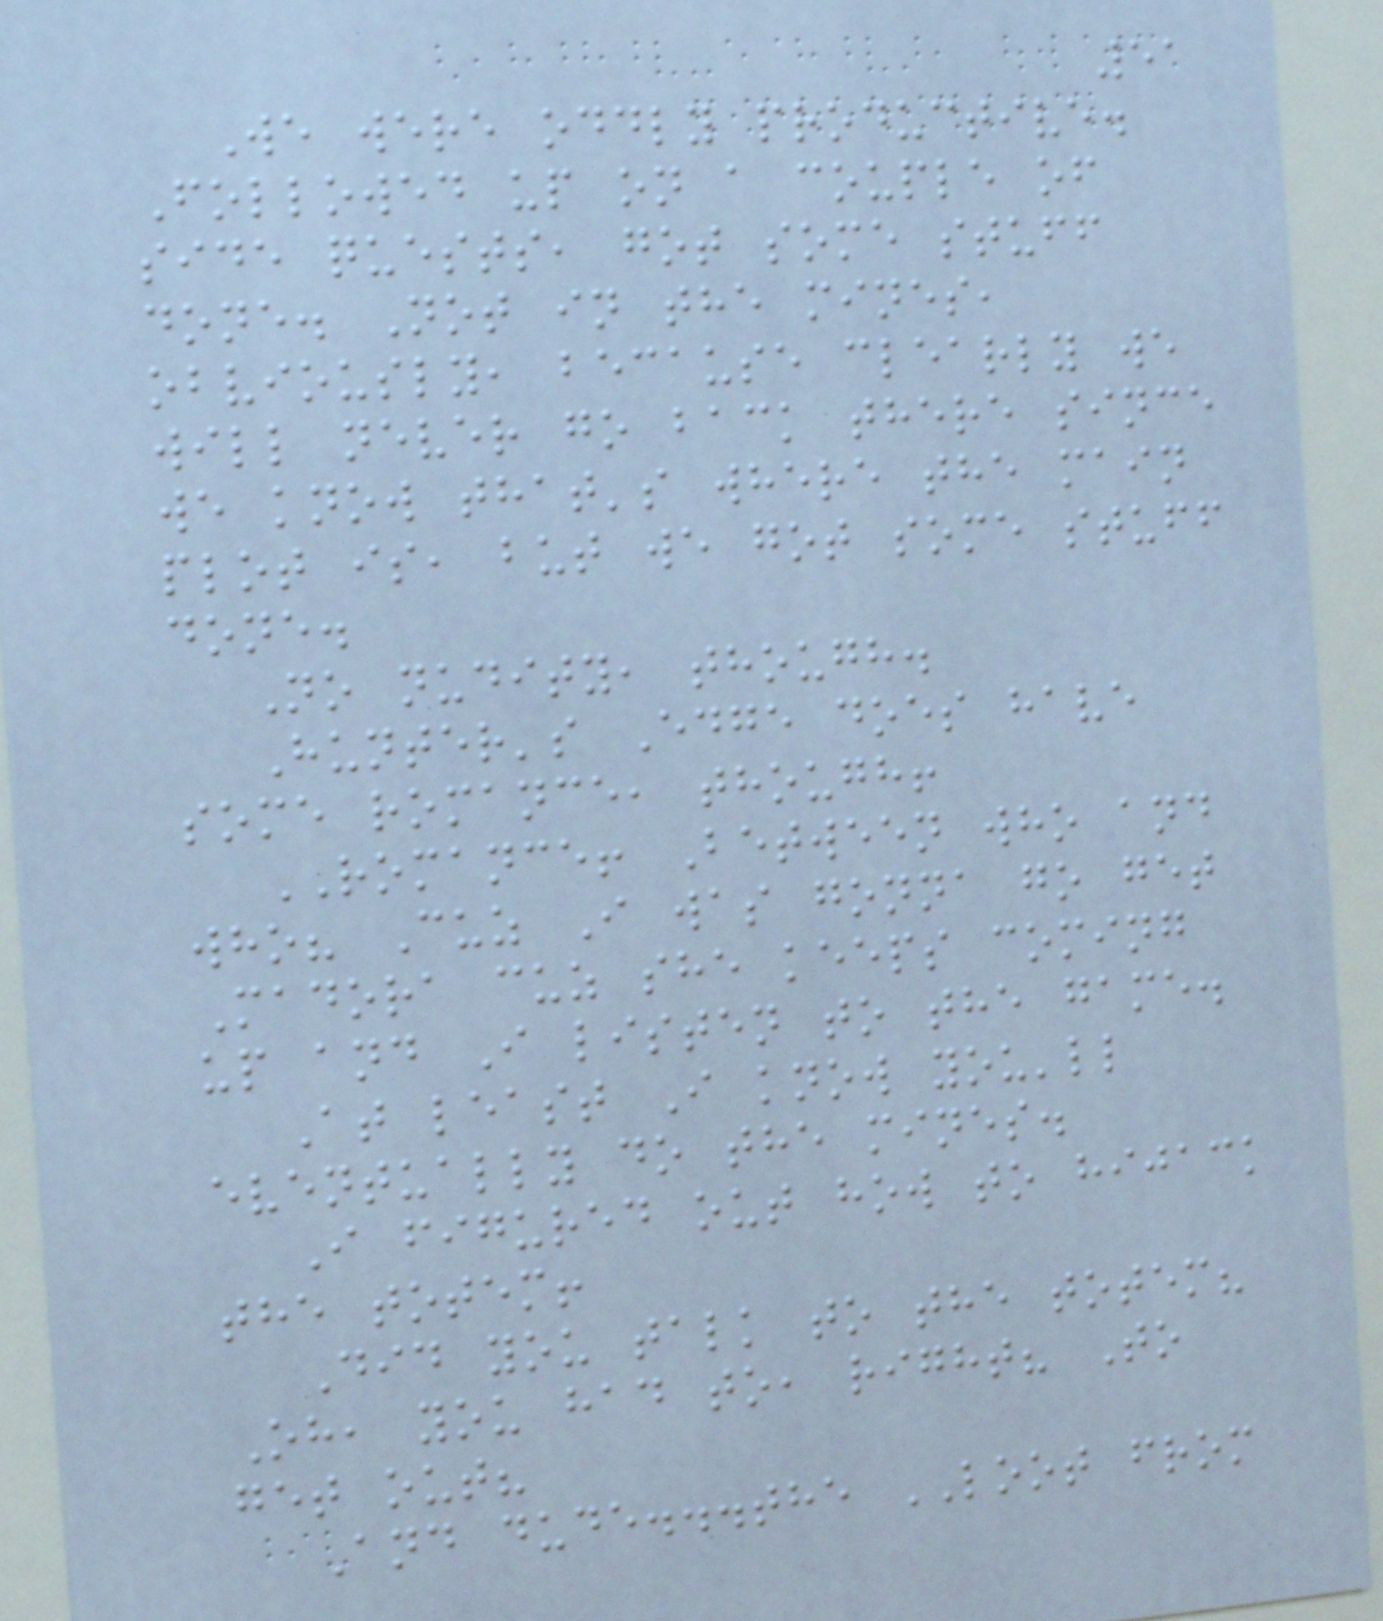51
We were oddly productive.
Followed up on a couple of
side quests, got some stuff
done. Not in the mines,
obviously, because clearly we
will never go back there since
we know that's where the main
plot is, but we got some stuff
done.
No nudity, though.
Hunter's Edge does have
some romance, though!
ROMANCE! Between who and
who? Cuz I was gonna go get
Madora cuz she keeps coming
up and I listen to the game.
At least I know you'll
eventually do the mines.
I figured out how to hijack
the totem!
Did you talk to the totem?
Oh, you had to, right? To
get out?
And dude...the LOOT from
